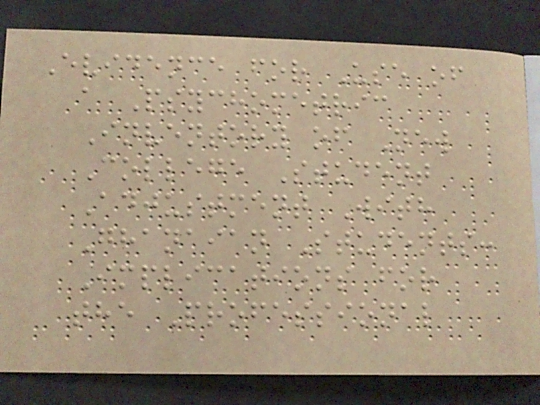Evidence for Use of
a Psychometric
Inventory of New
College Student
Adjustment With
Ghanaian Students:
Implications for
the Professional
